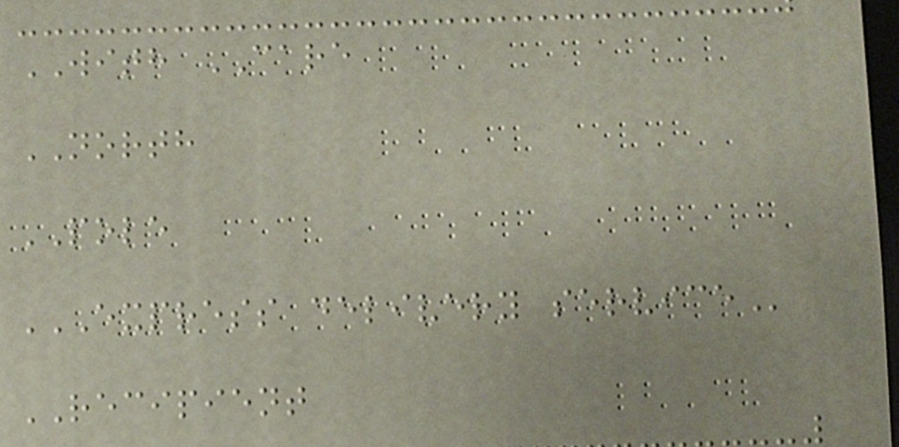WITH CARE
NORTH
POLE
EXPRESS DELIVERY SERVICE
RECIPIENT
